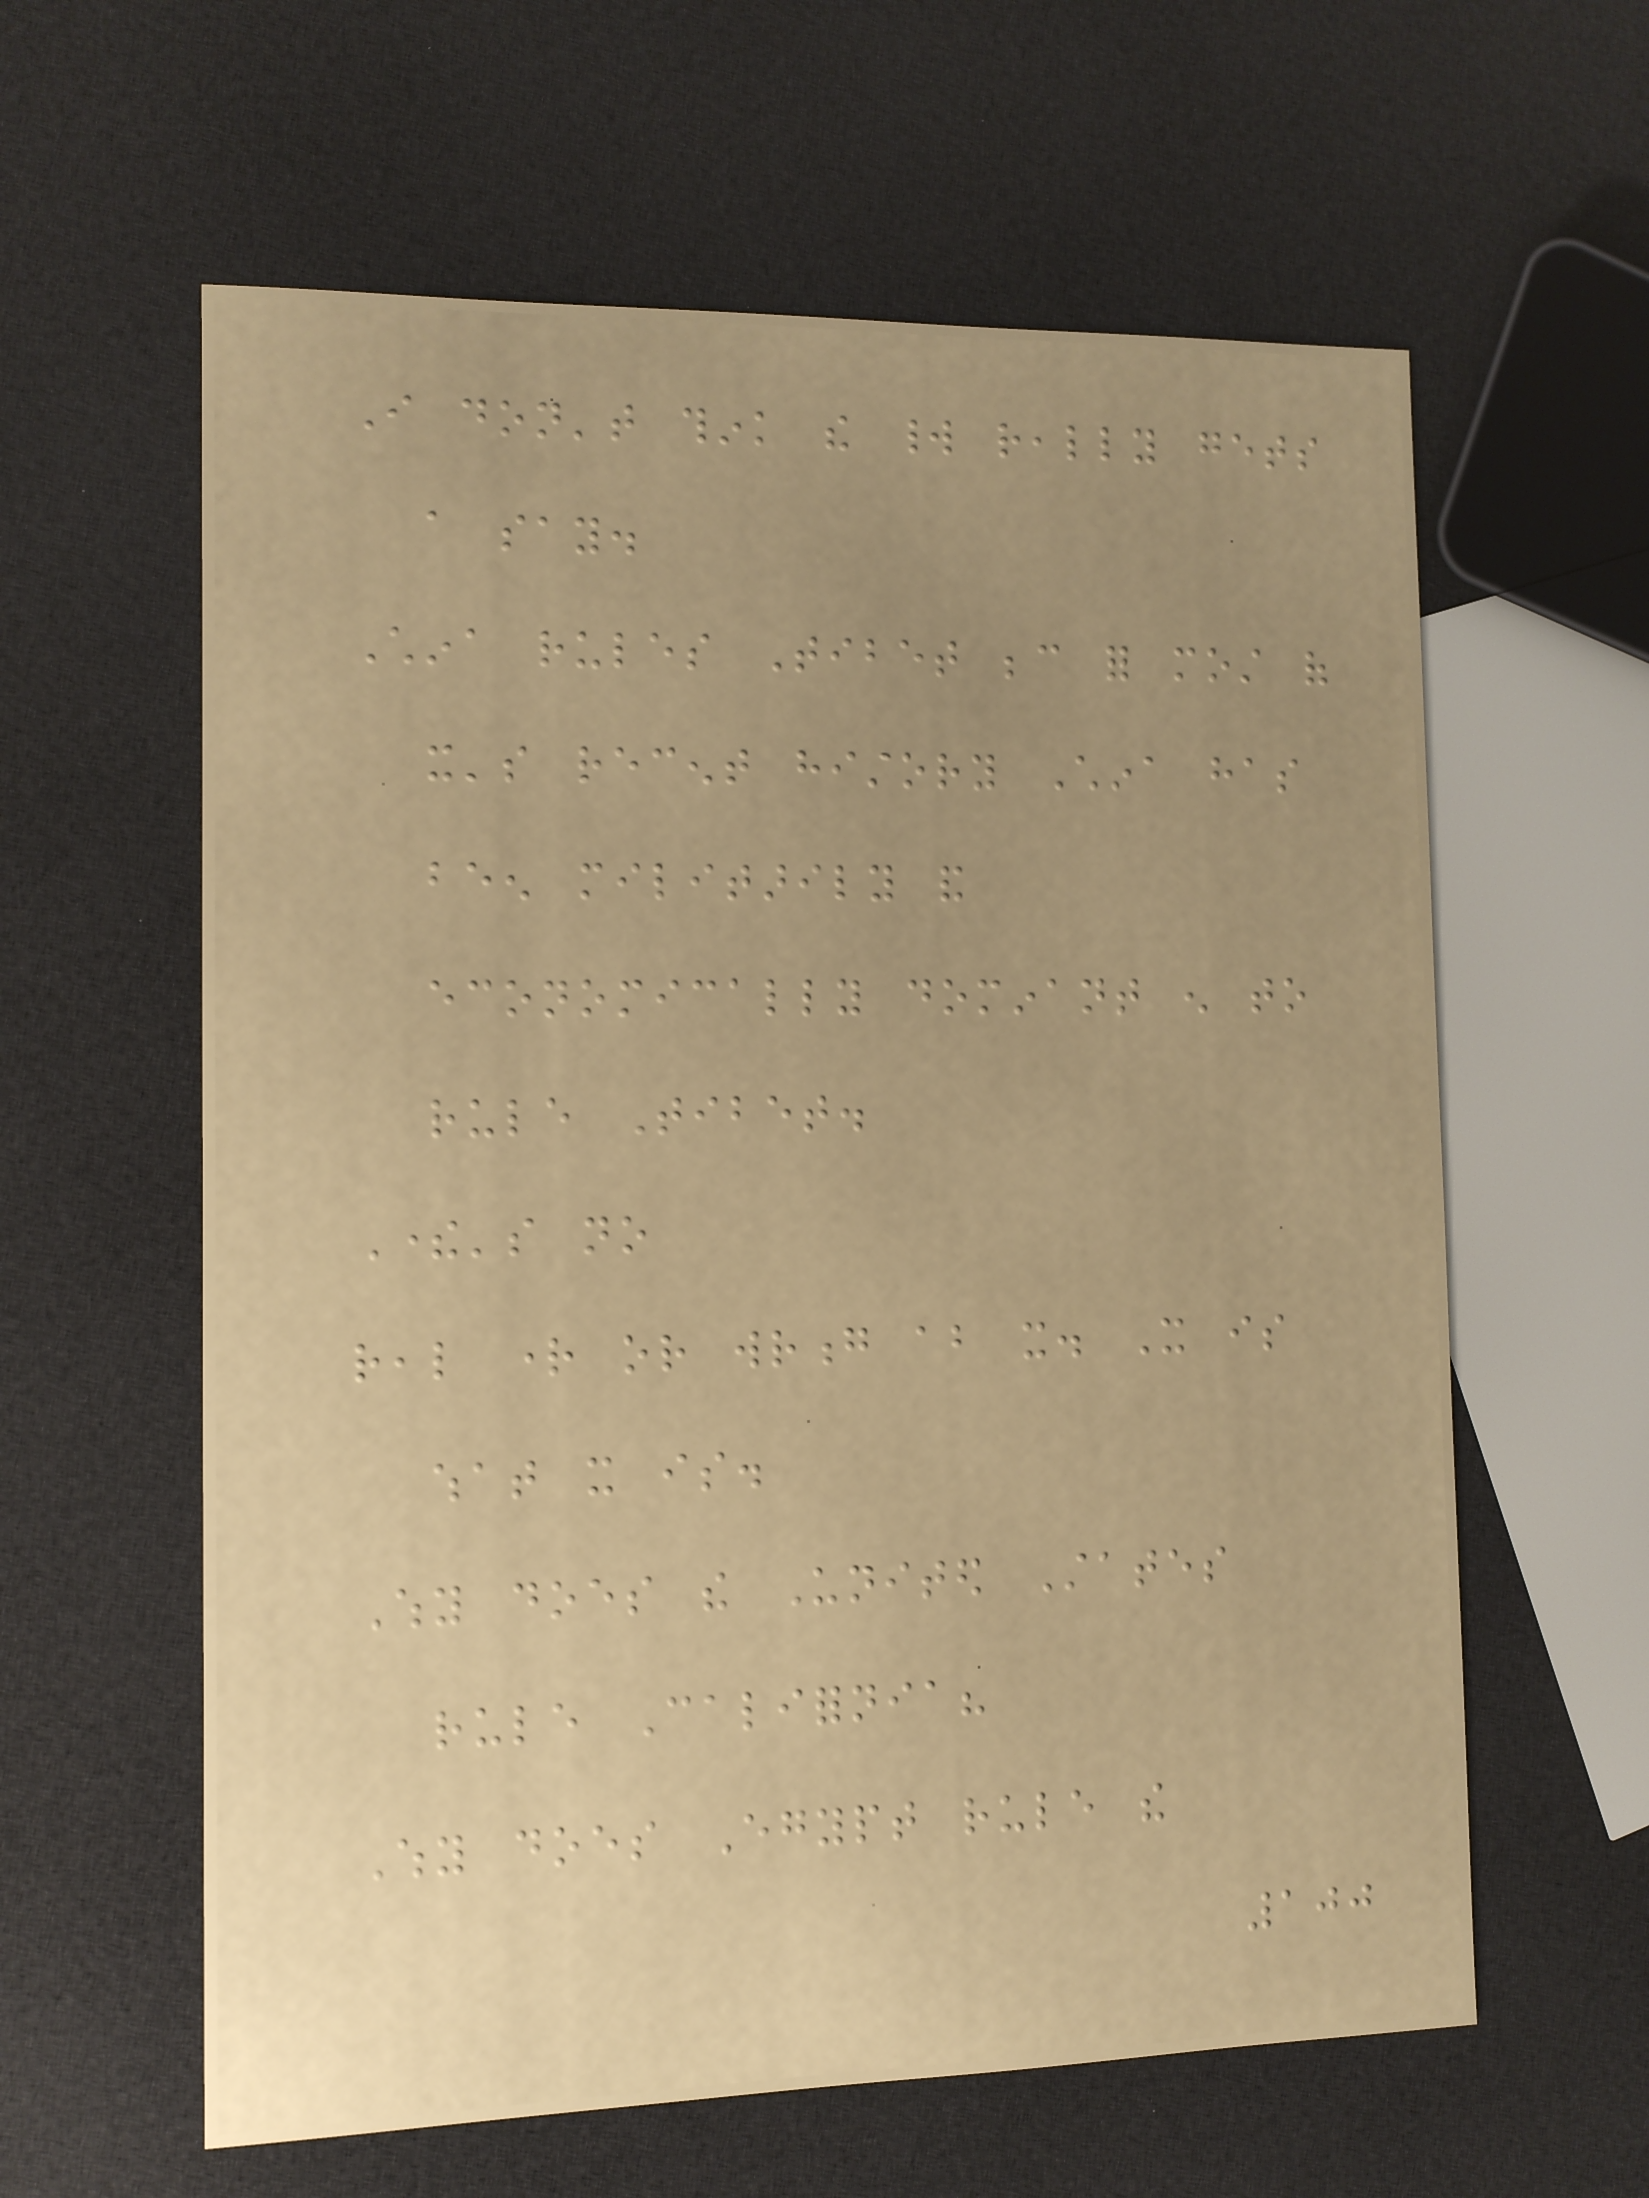I don't think the world really gets
a say.
China rules Tibet because for most of
it's recent history China has
been militarily and
economically dominant enough to
rule Tibet.
There's no
real right or wrong about it. It is
what it is.
Why does the United States
rule California?
Why does Egypt rule the
100
